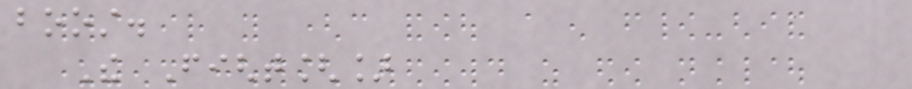boost.
The Fight[]
